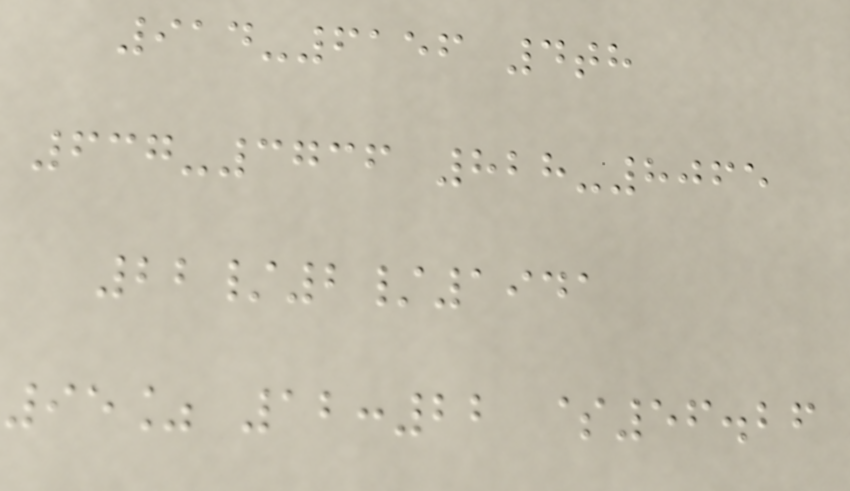914-6156 4th
637-3736 828-8065
22/2/1941
95% 12:22 $56.26
